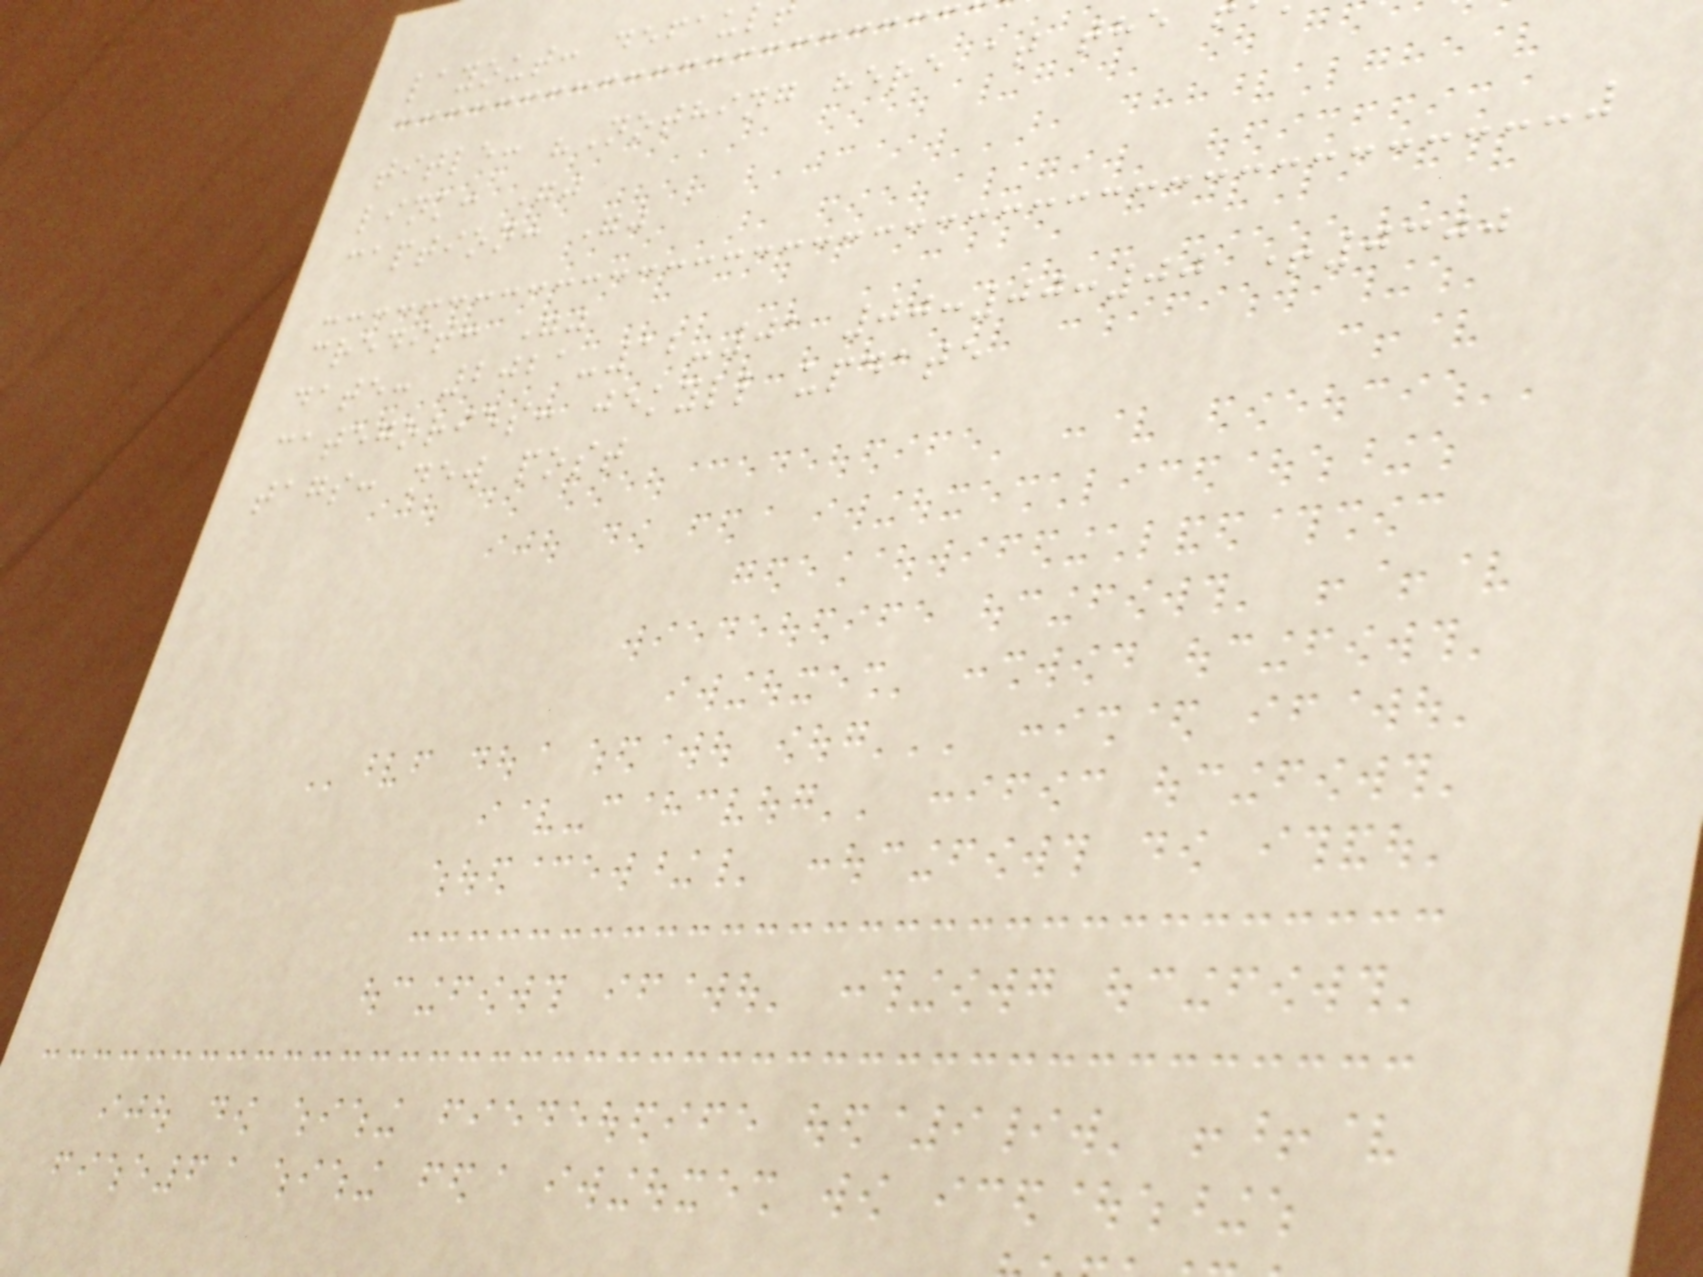layout: defau
title: "Nothing here at the
link: ""
caption: ""
credit: ""
date: 2021-12-01 00:00:00 +0300
categories: jekyll update
tags: new post
